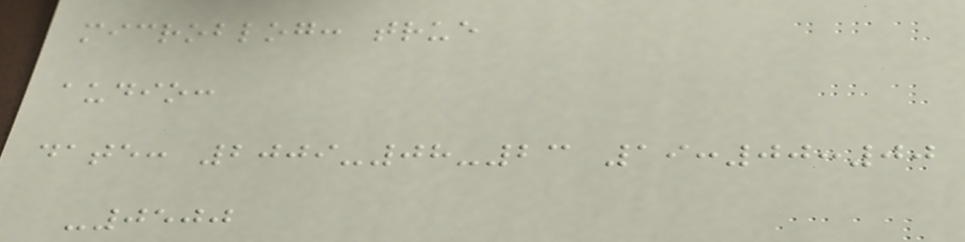microblog: true
audio:
date: 2009-08-23 19:00:00
-0500
